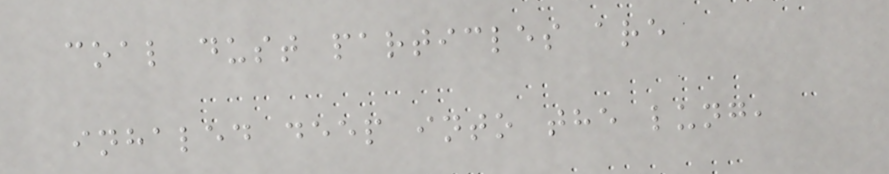coal dust particles are
inhaled deep into the lung,
